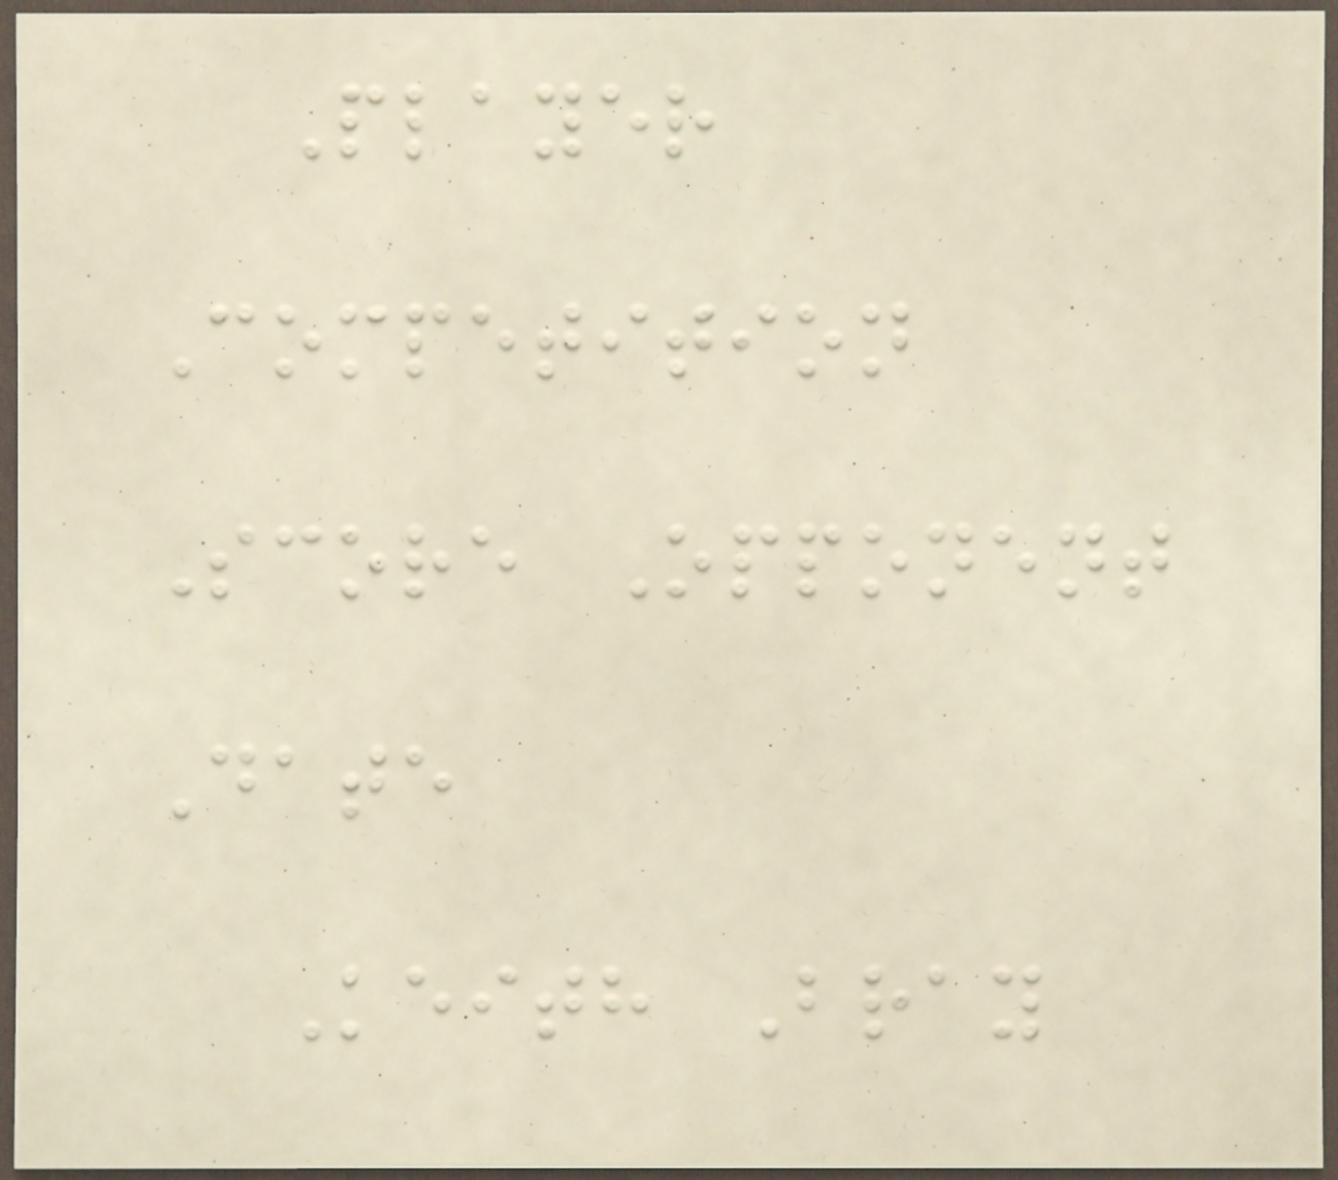Player
Competition
Score Opponent
Date
Keith Bray
